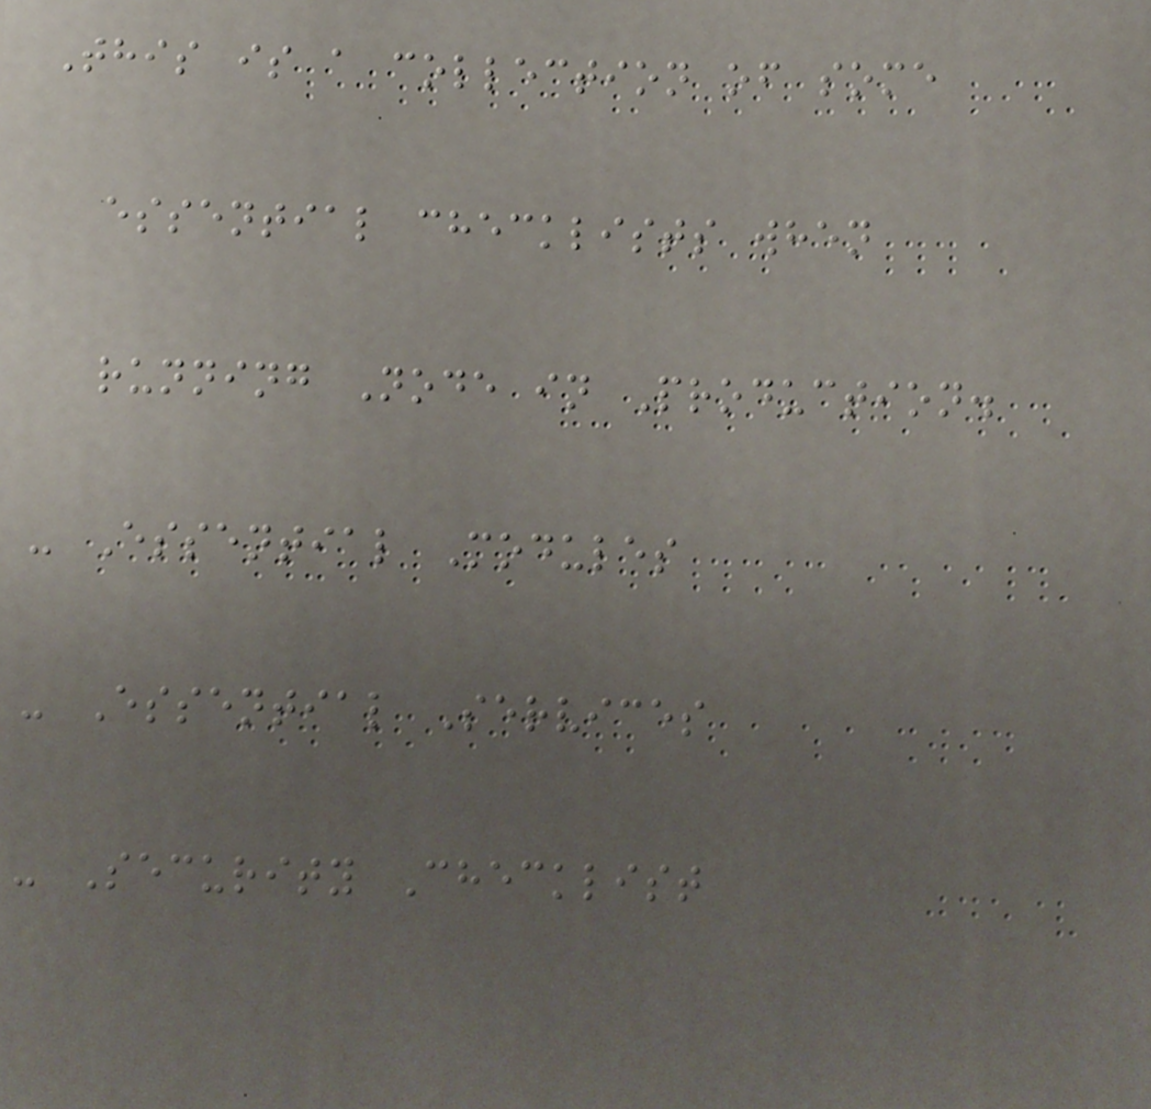This is a collection of some
essential checklists when
running Node in Production.
- Essential Modules
- Essential Services
- Security Checklist
